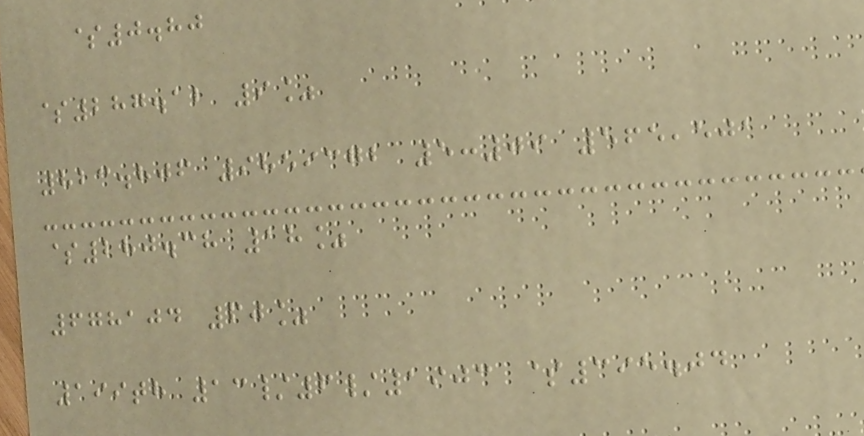$0.80
$287.12 9%
823.806 9859372 5:09 565,501
$280.38 18%
678104 60%
199th 13/6/1903 $395.04
